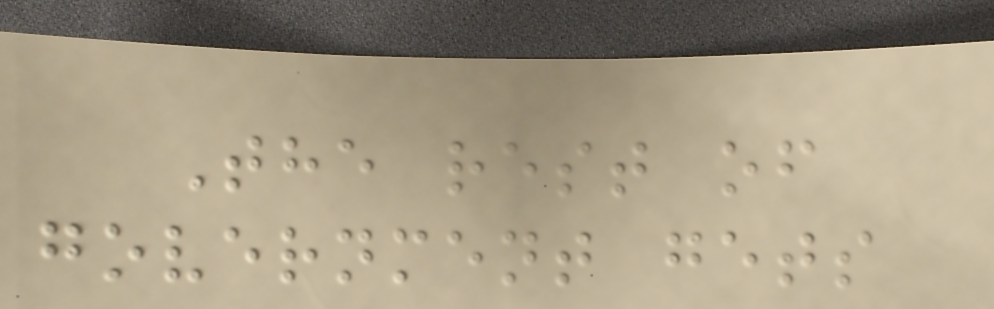The rest of
government gets
